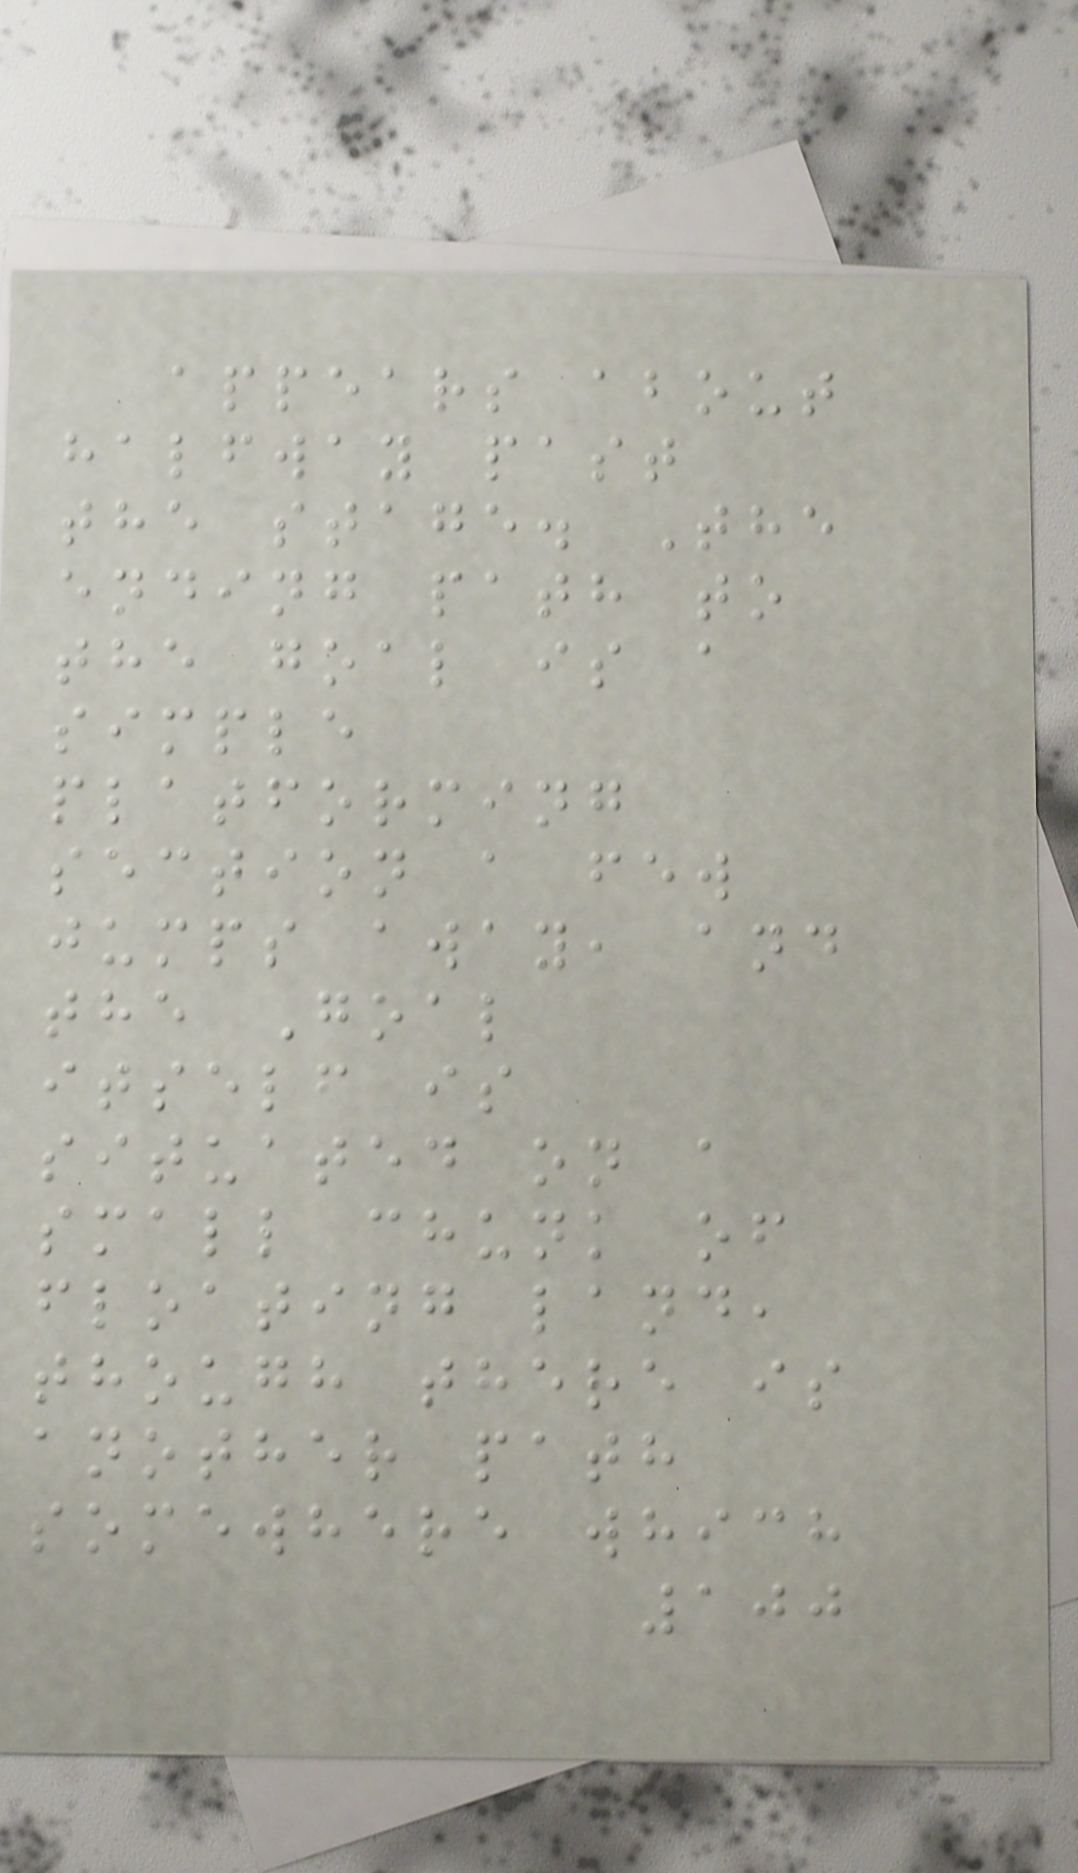appears about
halfway past
the stage. The
ending path to
the goal is a
simple
platforming
section a few
jumps away, and
the Goal
itself is
situated on a
small chunk of
floating land,
though there is
another path
somewhere which
100
